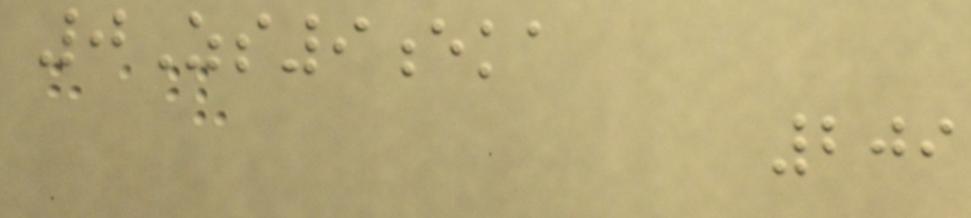0Zs9eka
209
